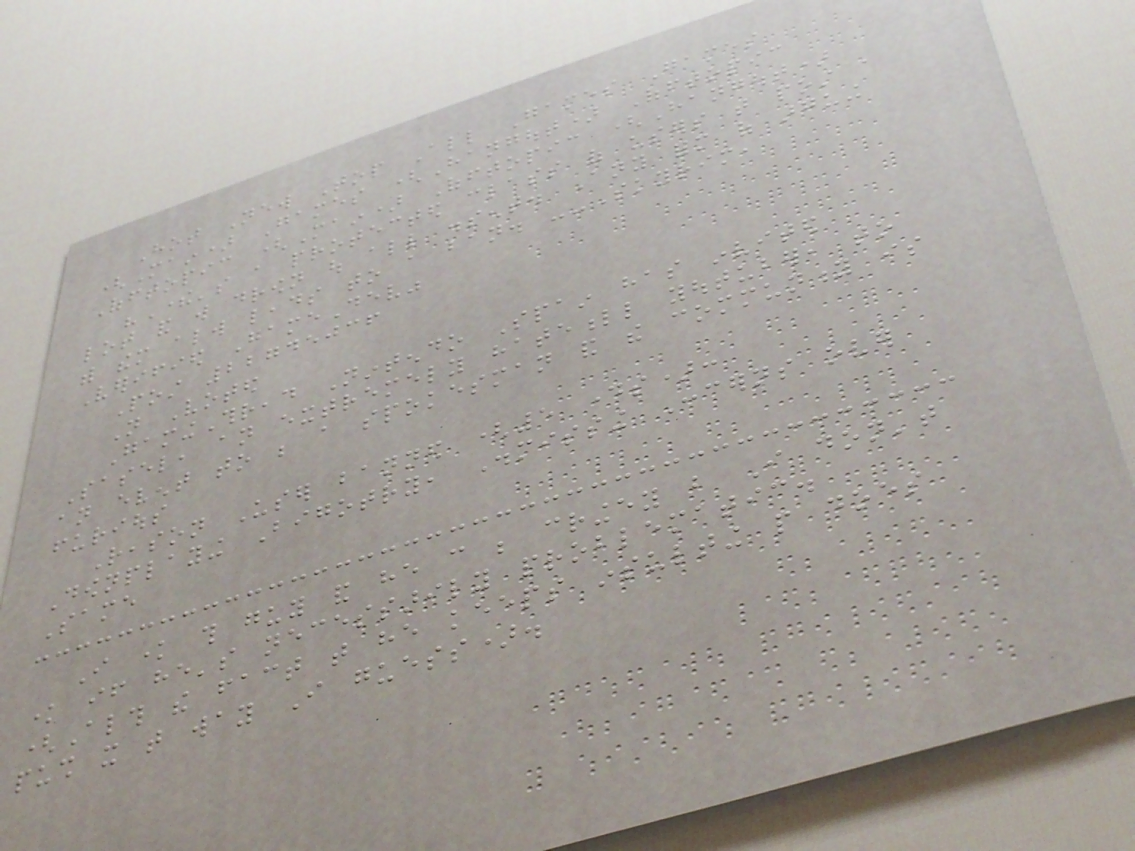Hot New Top All Games Games
(Main) Games (Hangout) Offtopic
Offtopic (Main) Offtopic (Hangout)
"There's a protected class of users that post a
lot and will drown out all dissent. Any form of arguing
with them always leads to a ban. --Skyrim,
Verified GameDev"
Post 22745036
Not Voted
GamingThread Nintendo Spain has invited
Sasel, an extremely hatefull youtuber, to
an event to be a spokesman and the community is
furious
Reason User banned (5 days):
Downplaying Bigotry, Dismissing Concerns over
Same
I know this guy and he can be cringey but I don't
know if he's necessarily problematic.
(Although the fact that he keeps insulting people does
push it that way I guess).
